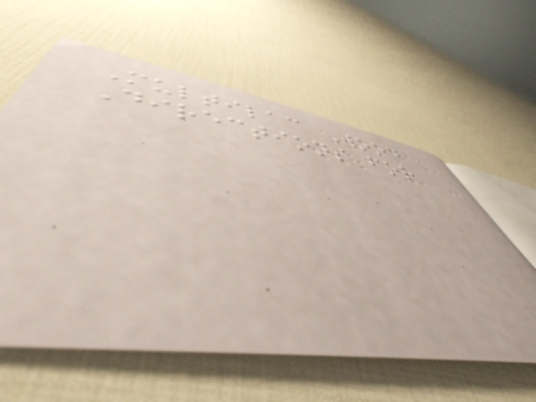Multilac Wood
Directions for
